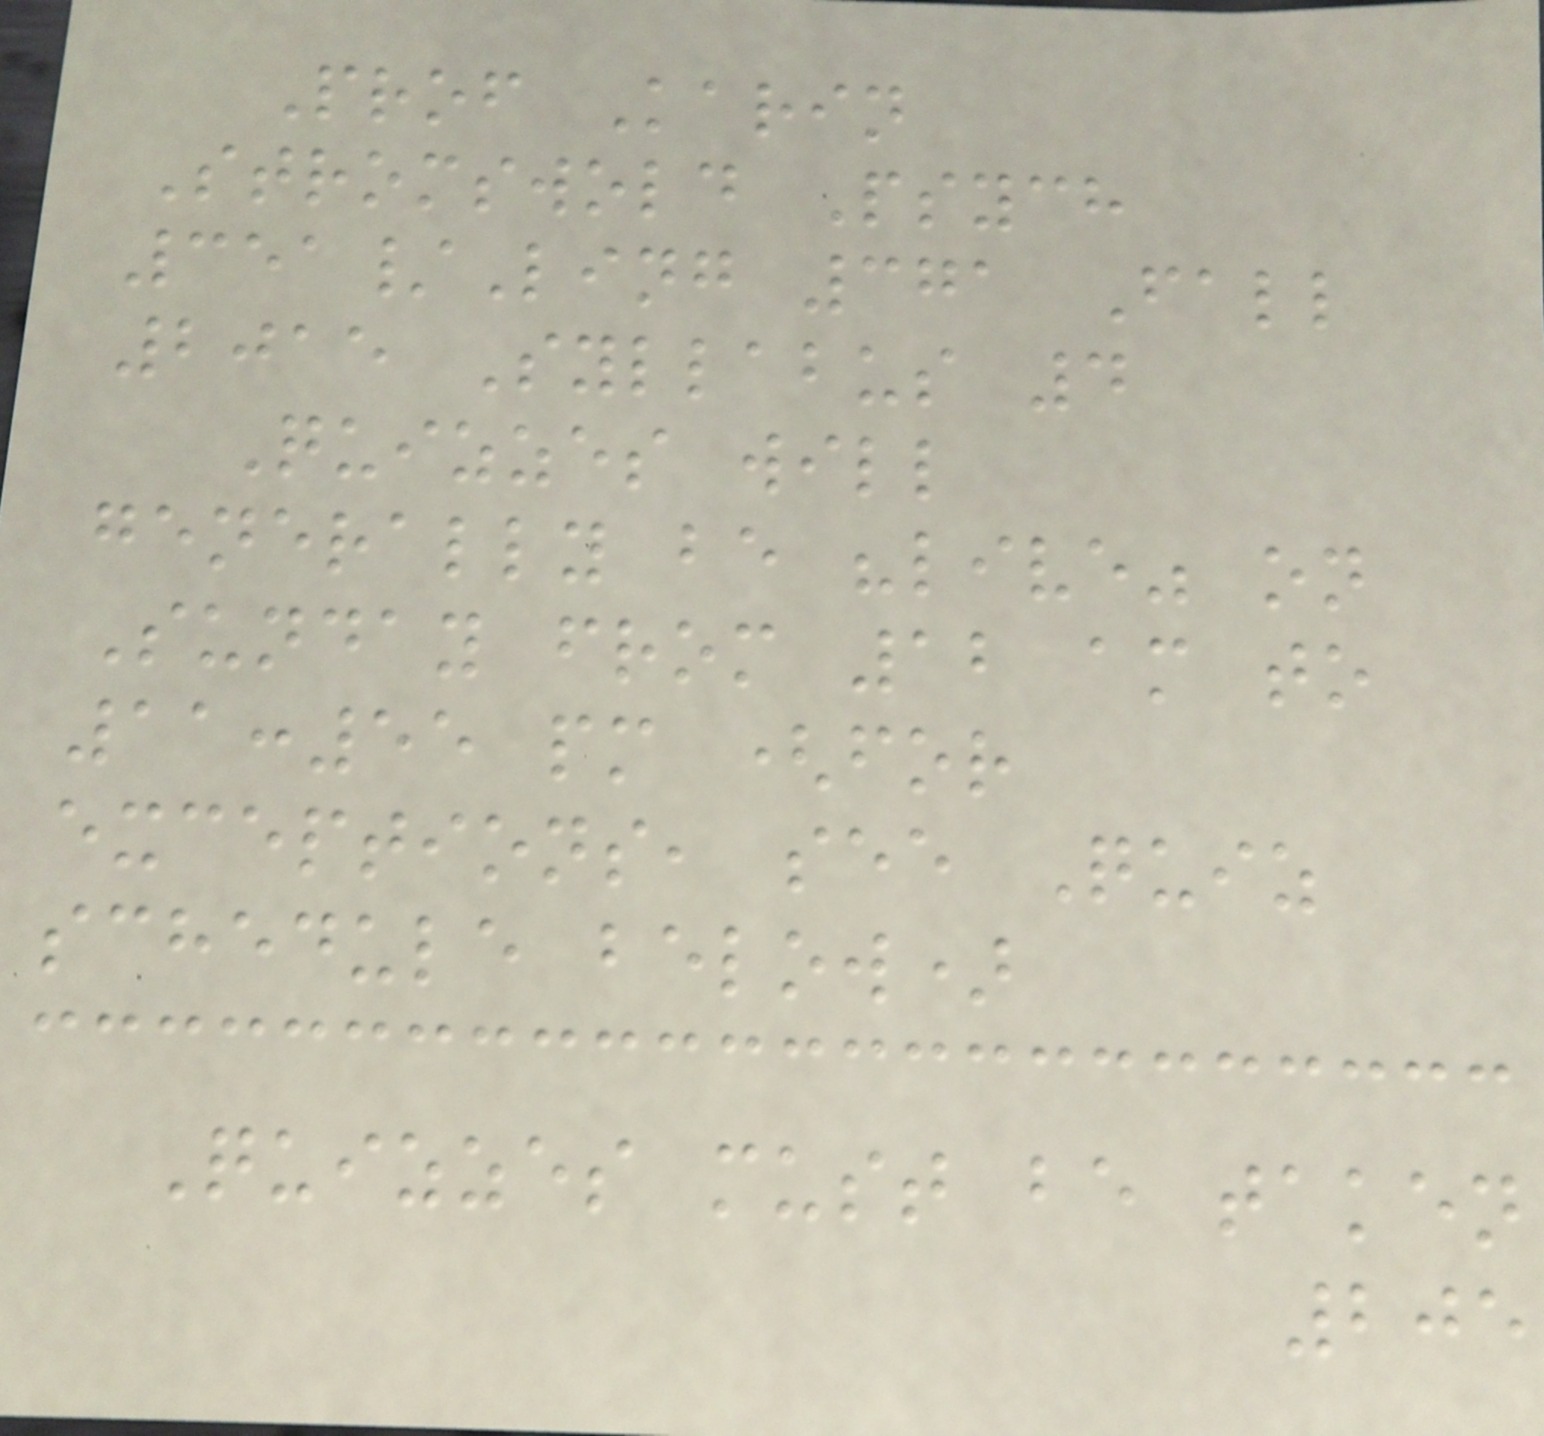Prof Karin
Stromswold Psych
351/Ling 371 Fall
2015 Syllabus 4
Quizzes will
generally be "live" on
Sunday from 12 am to
11:55 pm (for
exceptions, see Quiz
schedule below)
Quizzes must be taken
205
